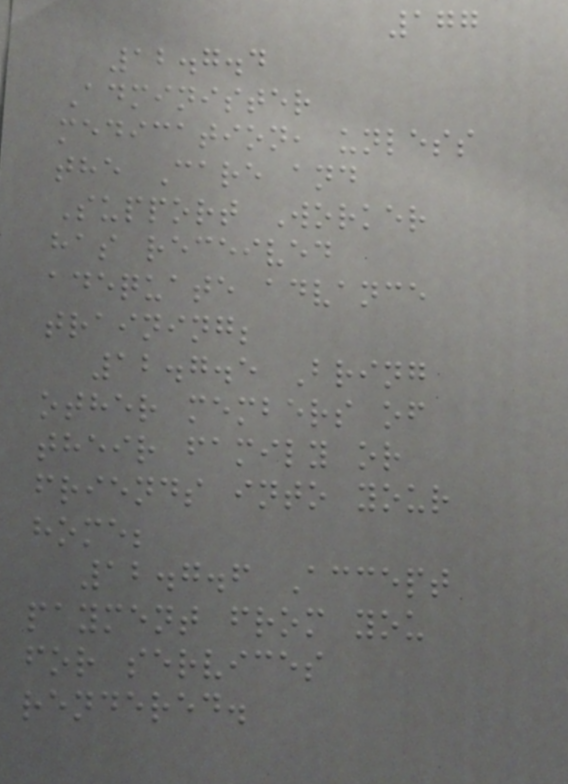177
12.7.4
Administer
medication, unless
the Care and
Support Worker
has received
adequate advance
training;
12.7.5 Bring
other members of
their family or
friends into your
home;
12.7.6 Accept
payment from you
for services
rendered.
